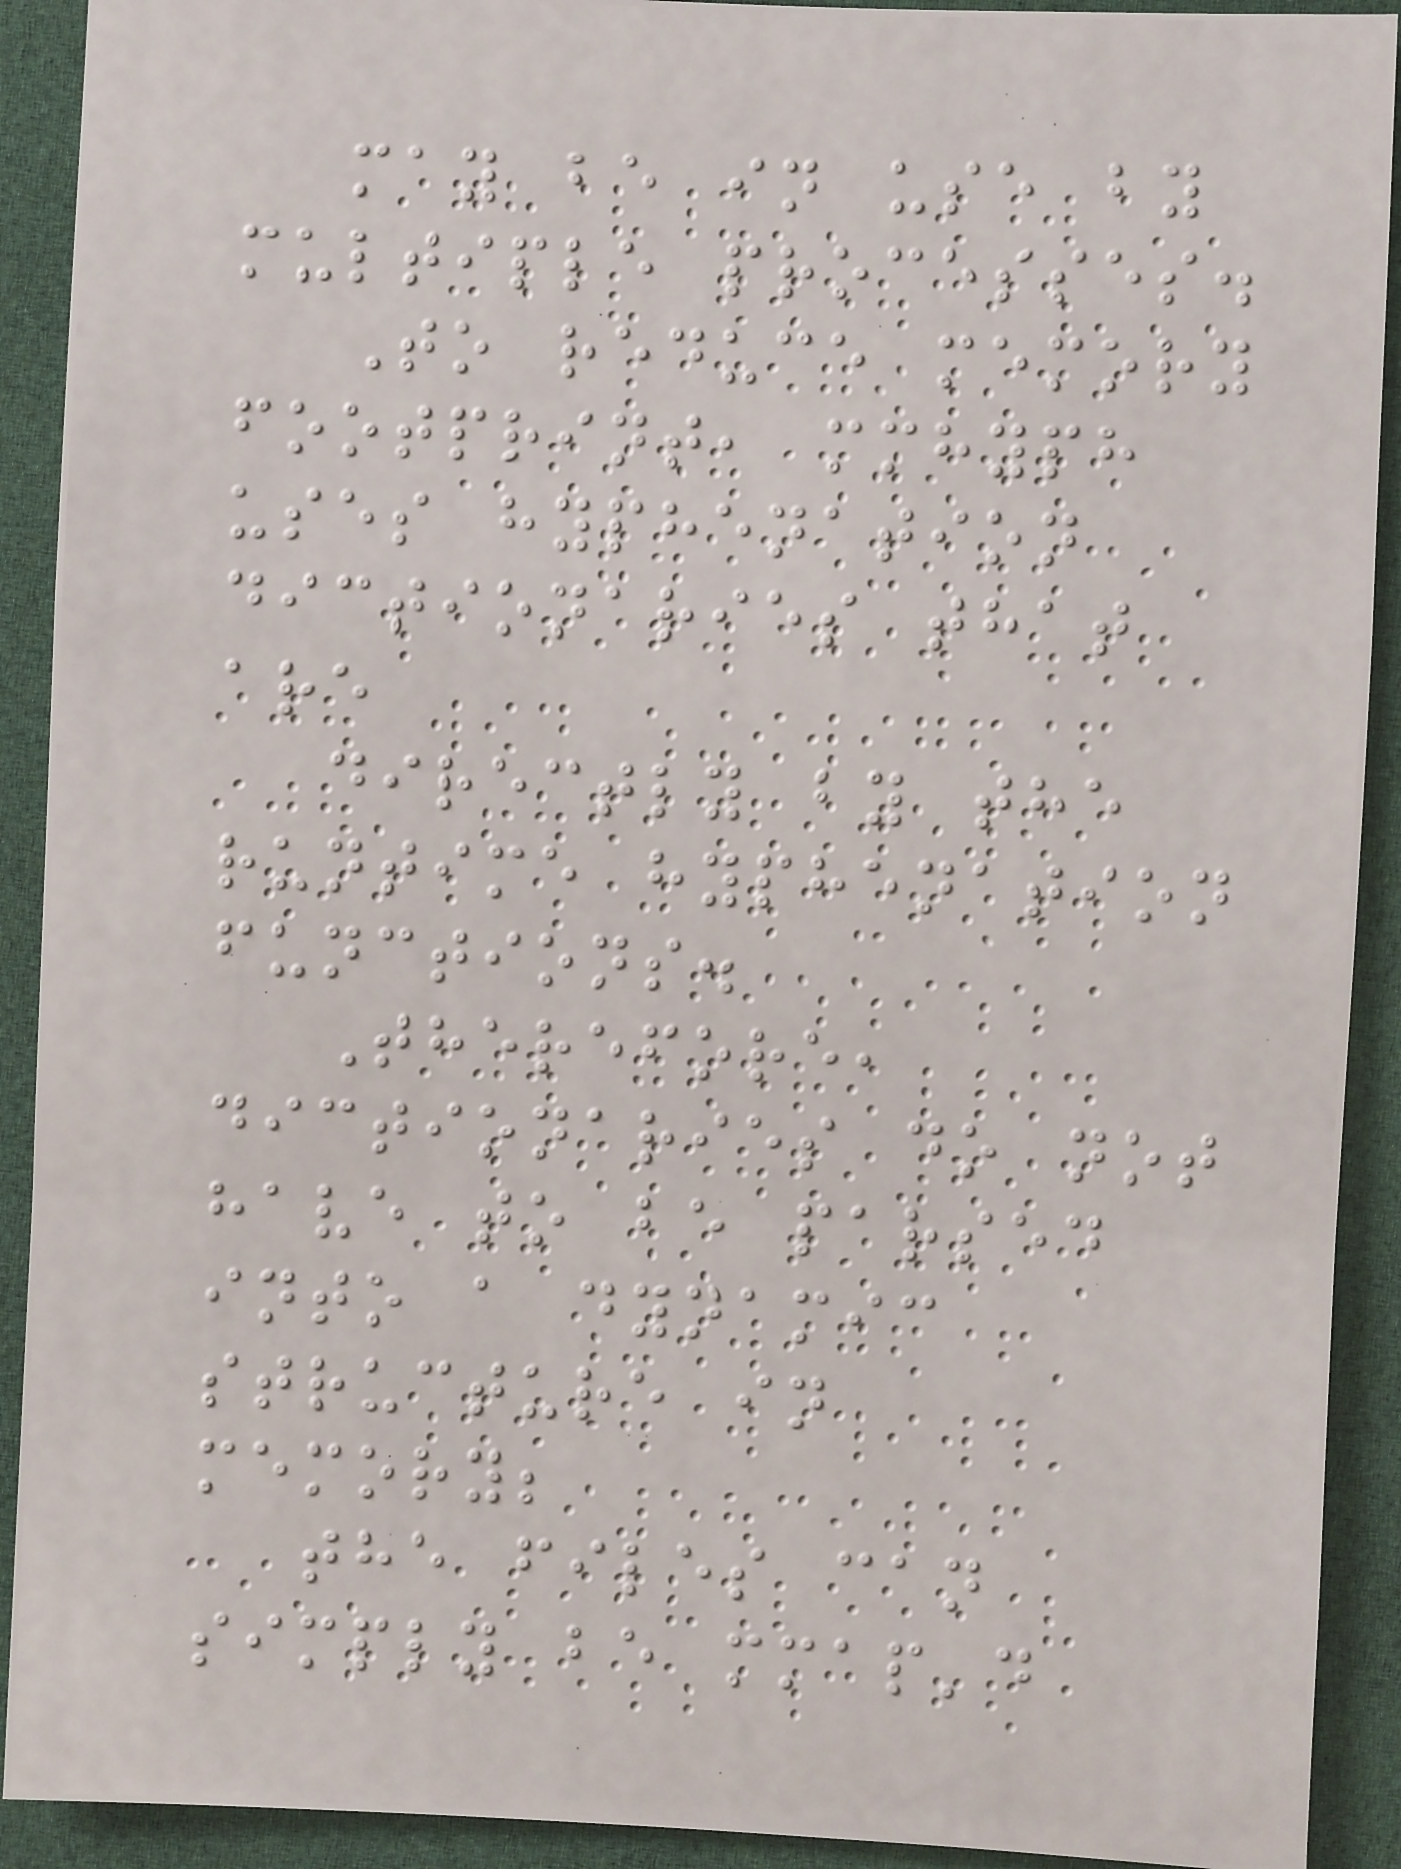may be in use by
multiple processes.
To reduce memory
footprint, mmhyph
uses hyphenation
dictionaries that
are
directly by the
runtime hyphenation
functions.
Therefore,
dictionaries do not
have to be parsed
into a dynamic
structure in
memory;
the files can
simply be mmap'd
